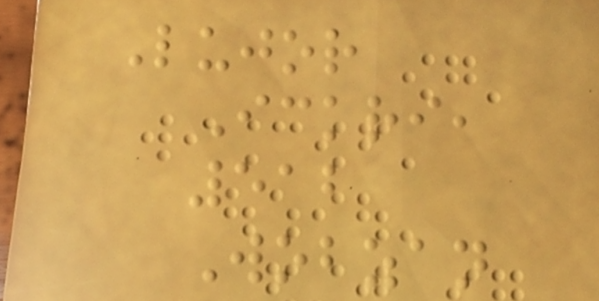Lujor
Ickri,
512
Wobzan
